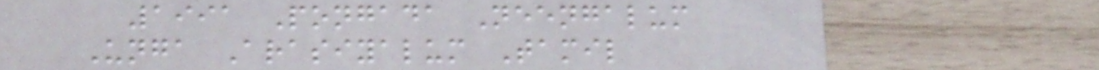1991 Pongada Neengalum
Unga Arasiyalum Tamil
